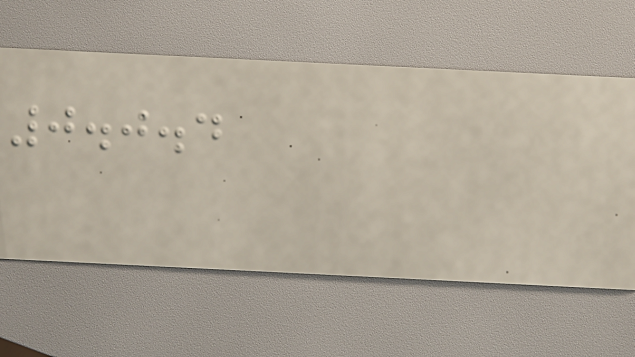0.0.4
